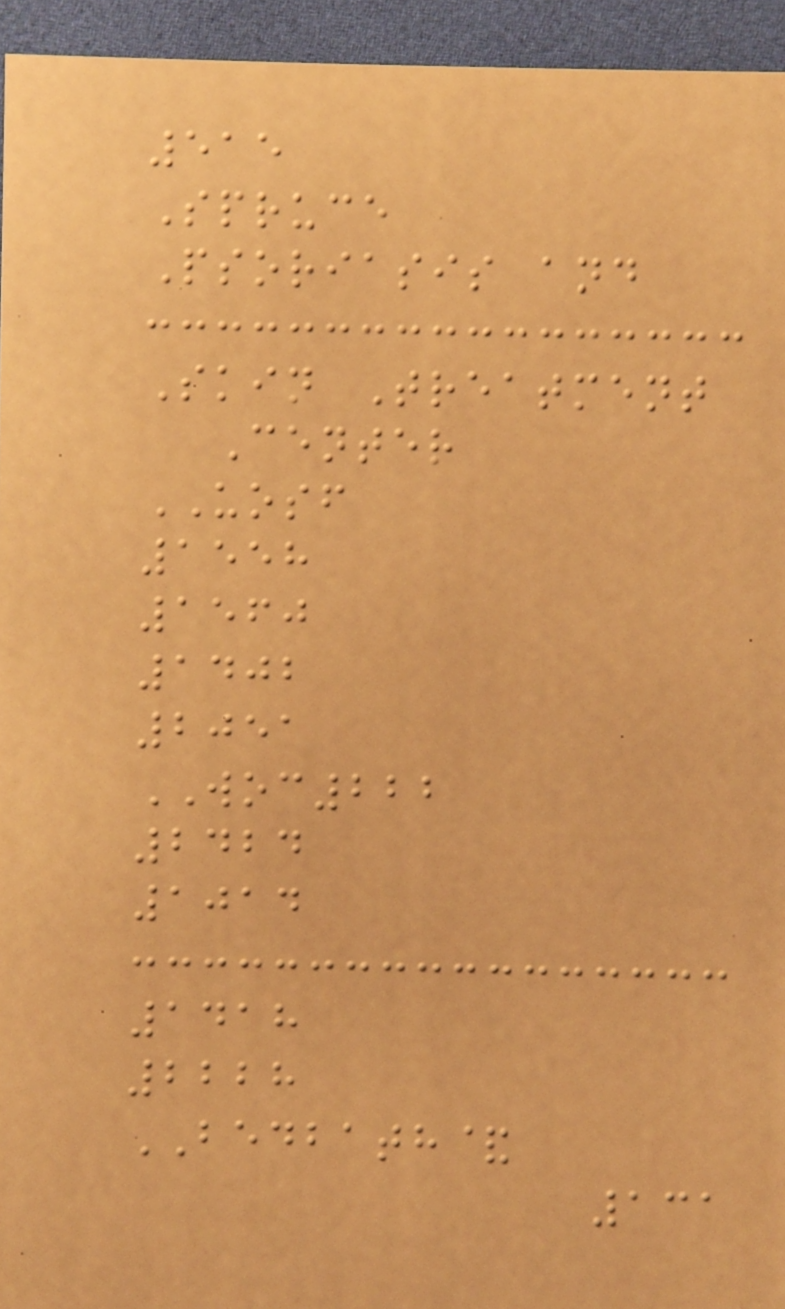515
Spruce
Psoriasis and
Skin Treatment
Center
UOSF
1558
1560
1402
2051
WOC222
2424
1014
1418
2228
BEDBATH&
131
